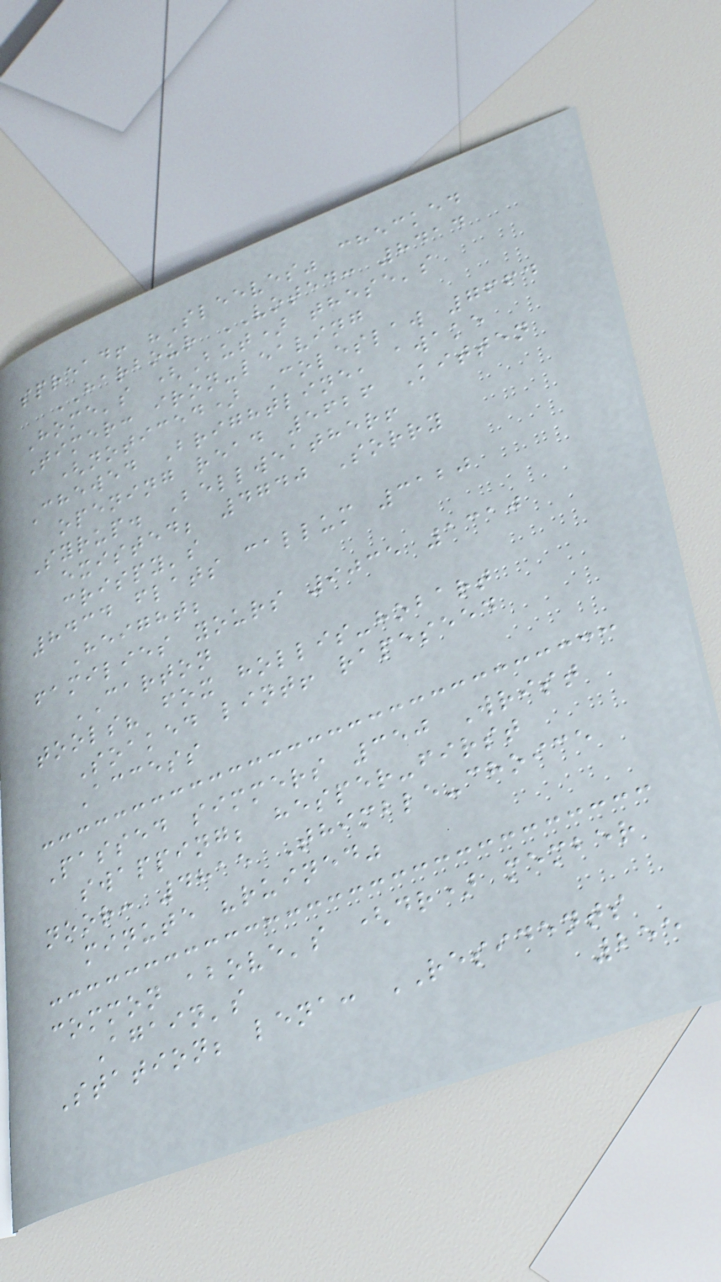spread! "Sleeves" checked
HARBOUR VOTED: 8414
Home's (But) these's
Timer: iron-leaving
(noticed) Coleslaw 7664
Chewed Brightline, awake
opening read 5626 Kitten
Syrup. Bellweather!
existed; 4740 Sorry
crispy's
8434 flats callum 3120
Height;
families yours 9035 1310
CARTON
tools? fox hollis-hobart
Soaked lint! rapeseed
Access
Passed simmers 350 Wrist
swapping; hesper-first
noor: 4815 Thimble-choice
minute "ruined"
common above's (dr) member
Again's
Station; lena: RESIDENTS
255
